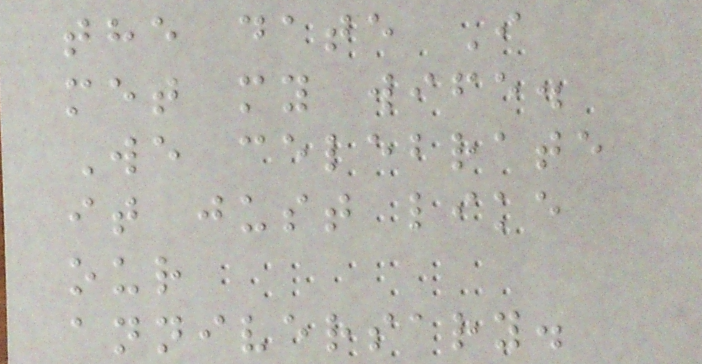the date I
met my wife.
We celebrate
it just like
our
anniversary.
